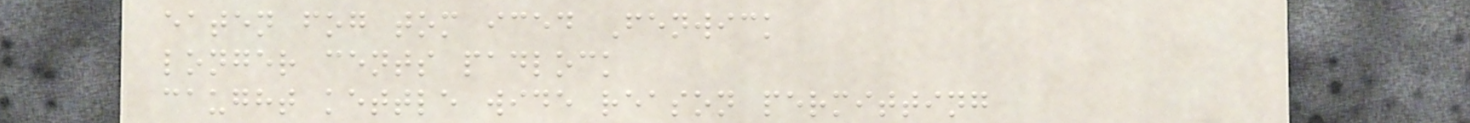eaten fog tom iced Fenwick
longer cents padlock
caught kettle wide reason permitting
